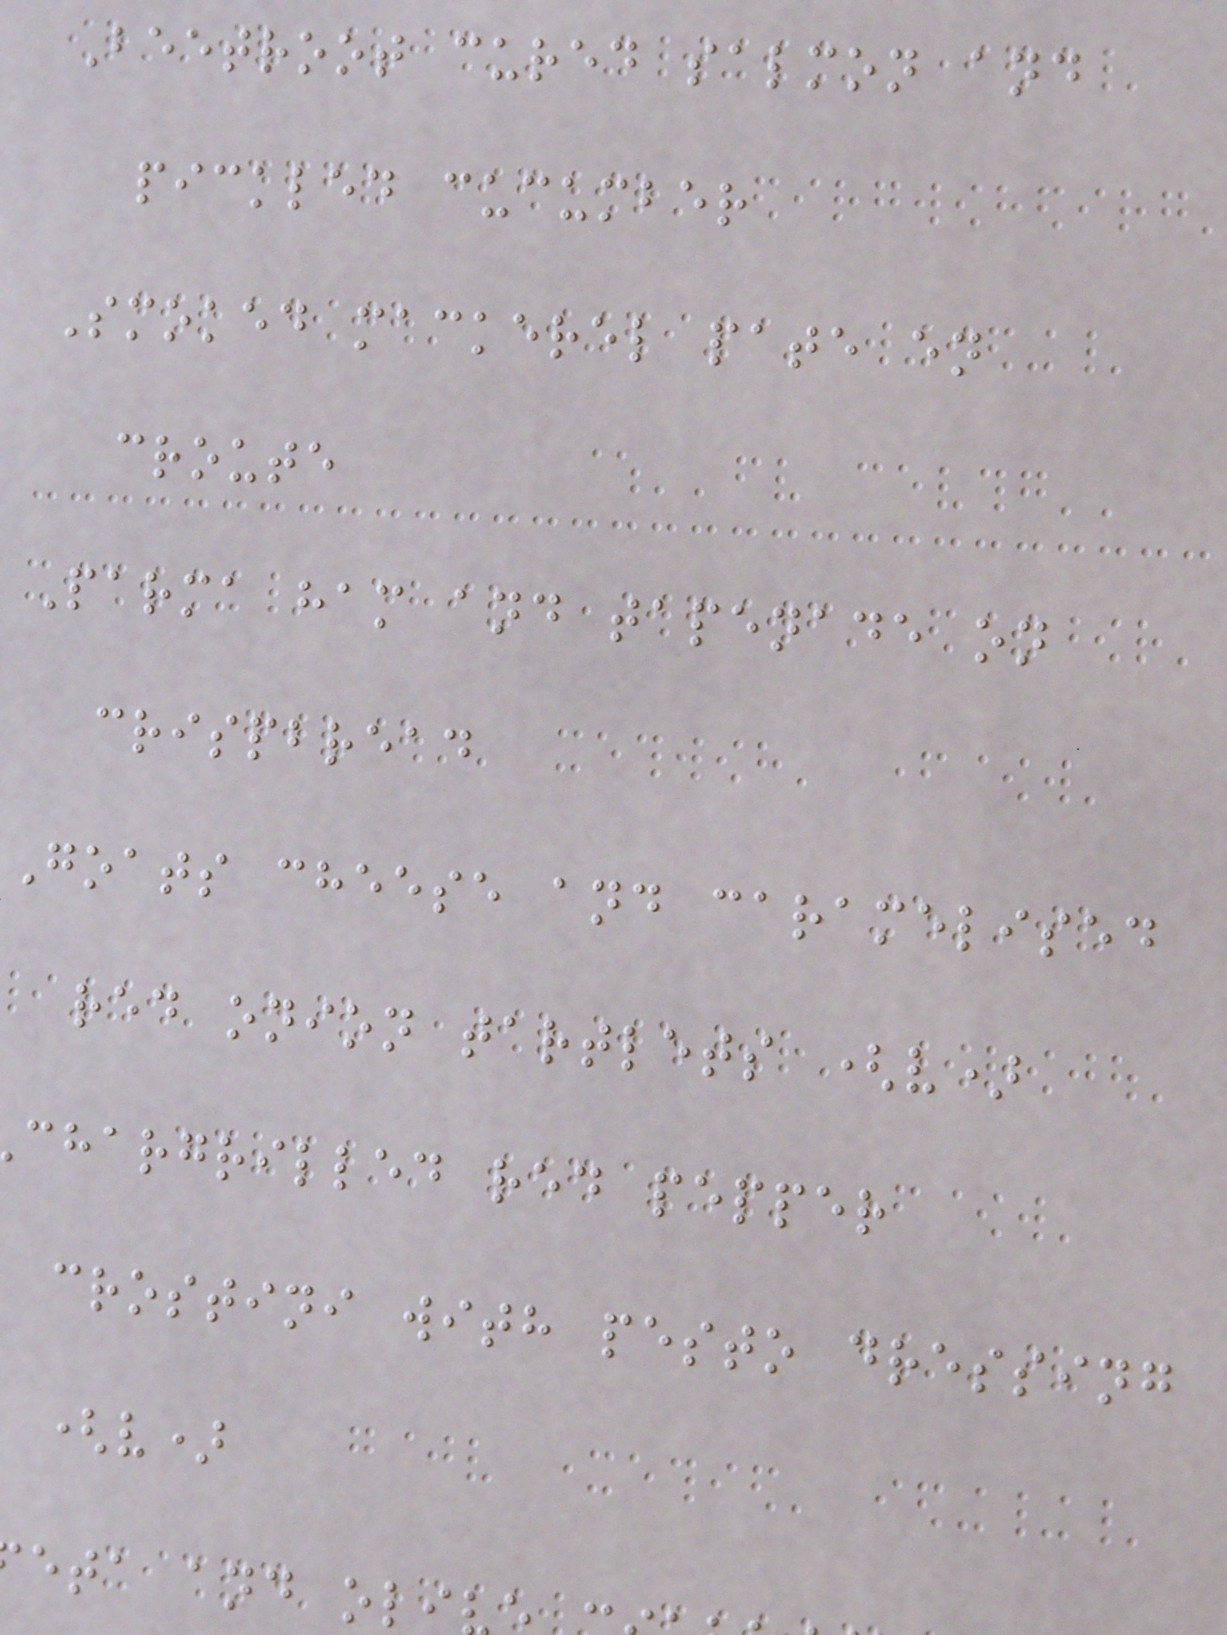Beetroot cured salmon and
pickled cucumber
Smoked mackerel pate en
croute
Parma ham and tapenade on
crispbread
Goats cheese and caramelised
red onion tartlets (v)
chargrilled red pepper
crostini with pesto dressing
(v)
eta and oli
